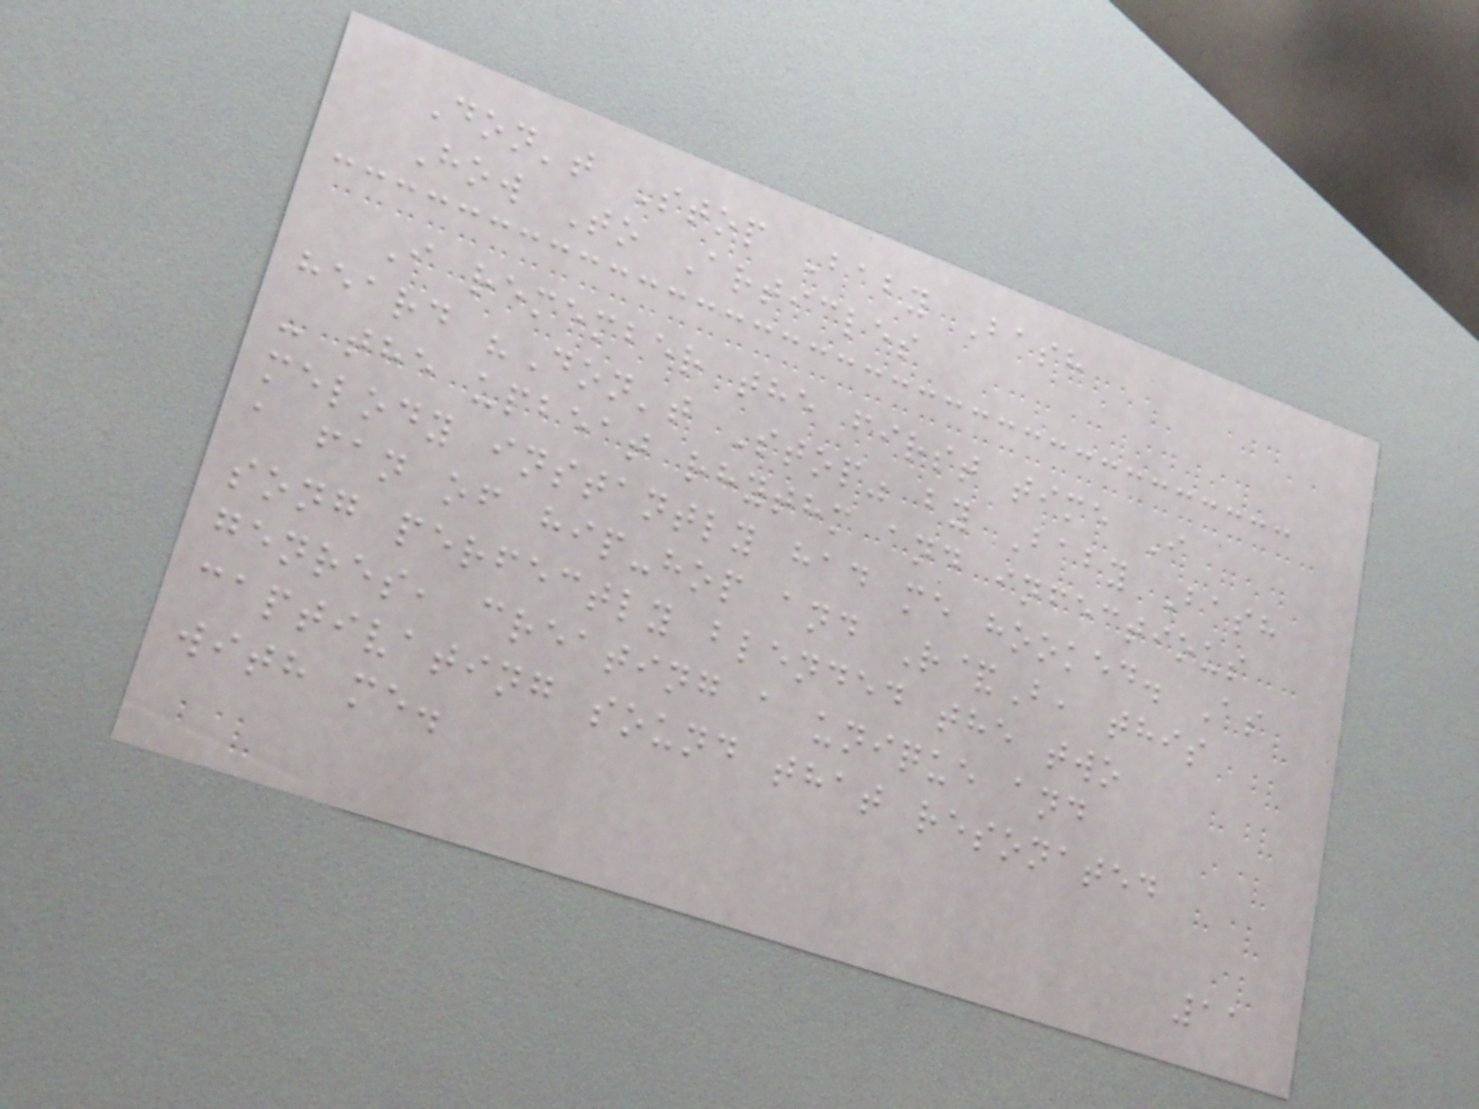Don't Stop Baby Bash
How To Articles
I remember the first time I
heard "Don't Stop" by Baby Bash
- the upbeat rhythm and infectious
melody instantly had me hooked. As
a fan of hip-hop and R&B, this
song perfectly blended the two
genres, creating a unique and
captivating sound that resonated
with me.
11
